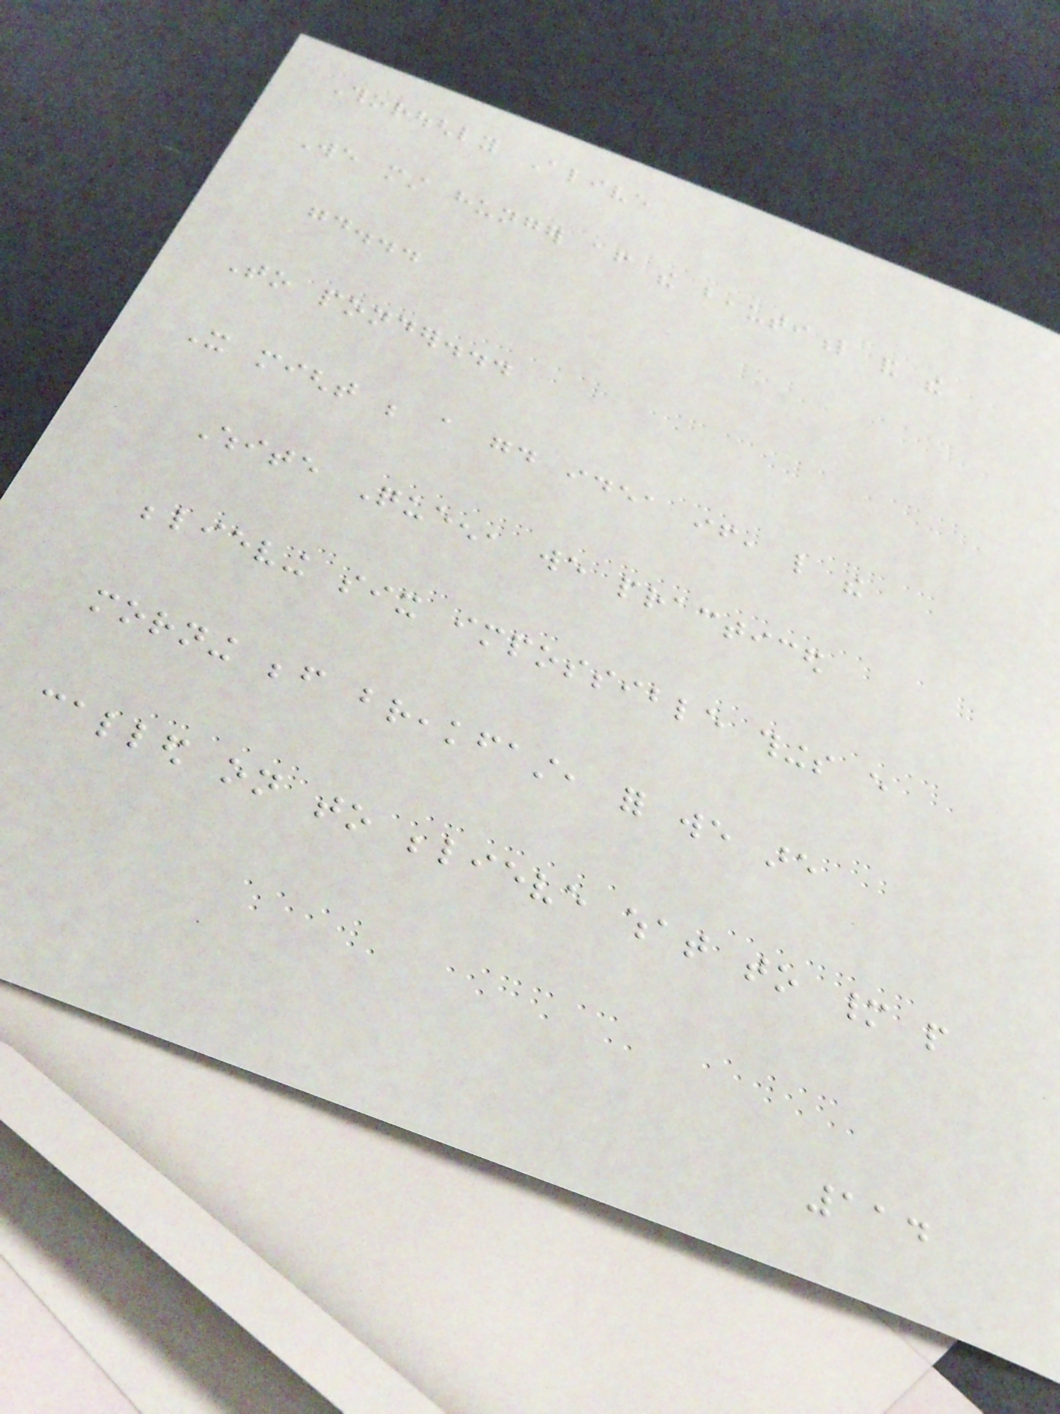Thoroughly Alive
We must hunger after the beautiful and the
good...
To ponder...
It might be a good idea if, like the
White Queen, we practiced
believing six impossible things every
morning before breakfast, for we are
called on to believe what to many people
114
